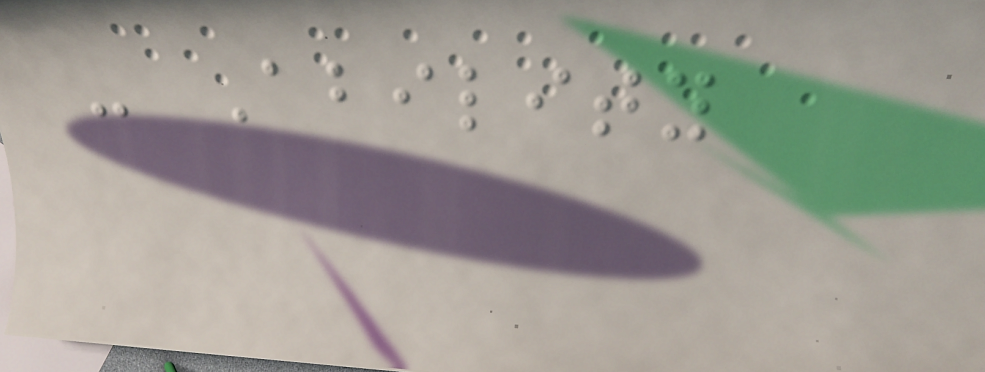- Ability
